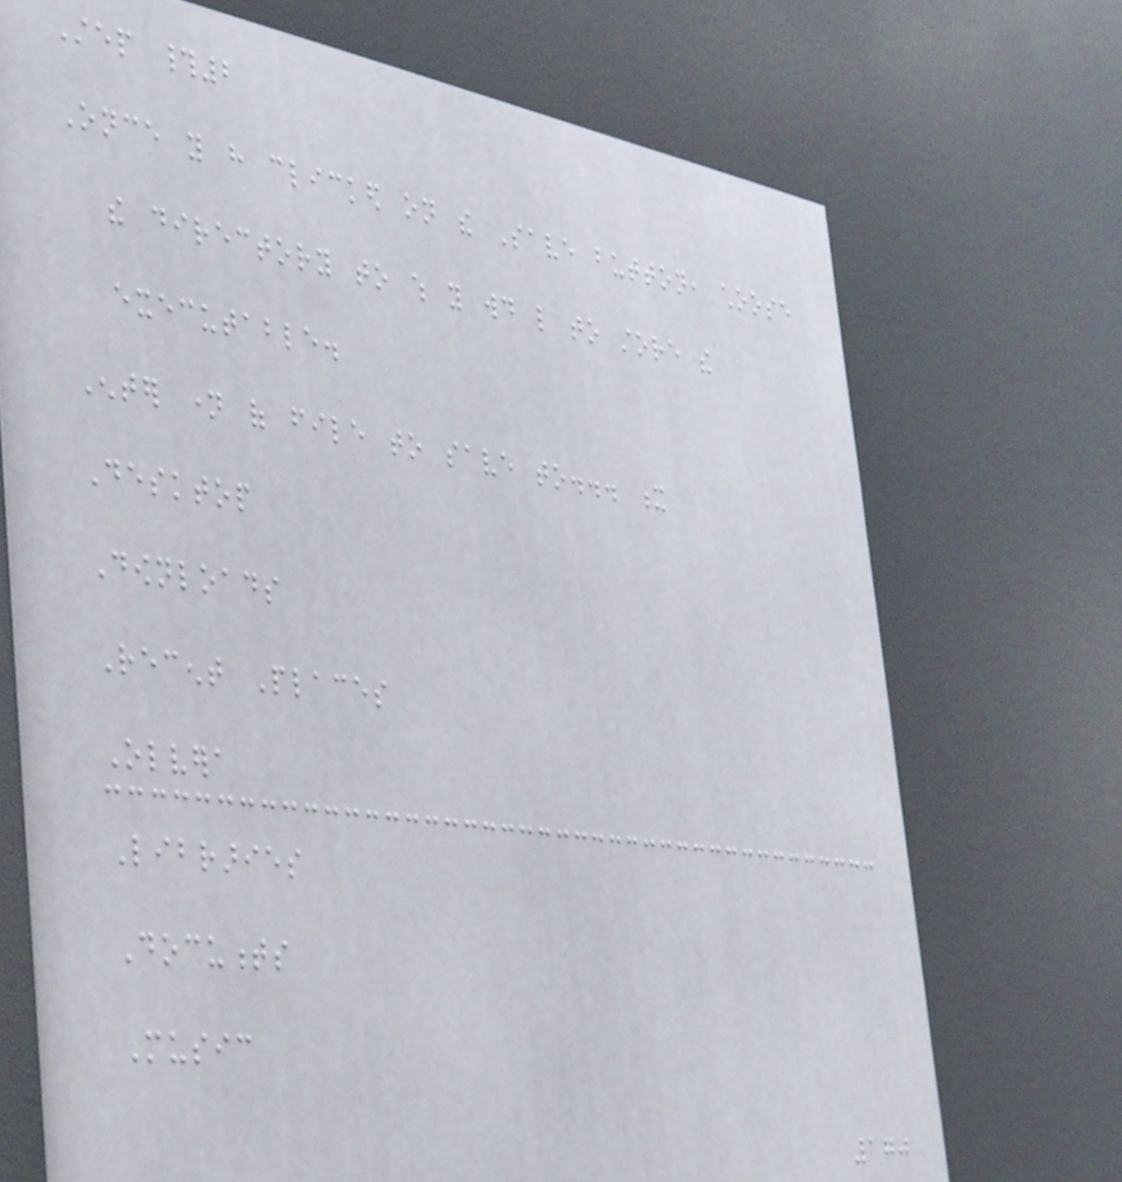Step #2
Once you have clicked on the Save button, choose
the directory to which you would like to store the
executable.
Enter name of file to save to... x
Desktop
Downloads
Recent Places
Olvera
Libraries
Documents
Music
170
